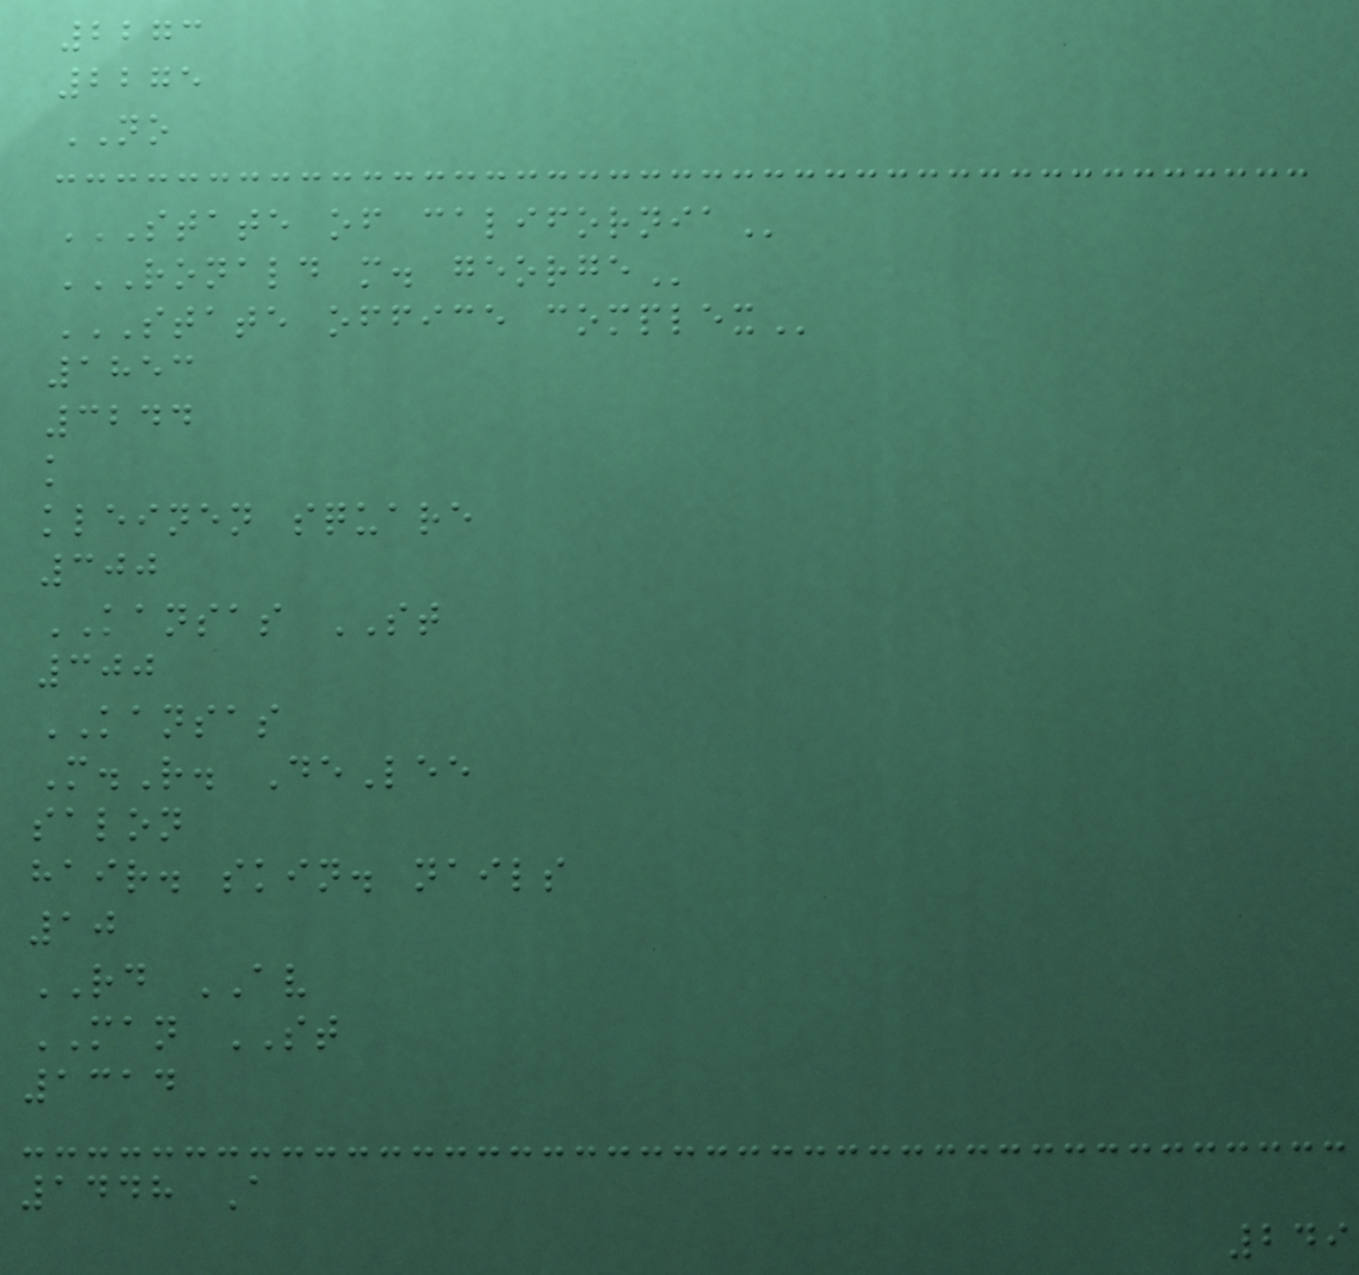2273
2275
NO
STATE OF CALIFORNIA
RONALD M. GEORGE
STATE OFFICE COMPLEX
1853
3244
k
kleinen square
300
KANSAS ST
300
KANSAS
M.R. DeLee
salon
hair. skin. nails
10
RD AV
MAN ST
1314
1448 A
249
